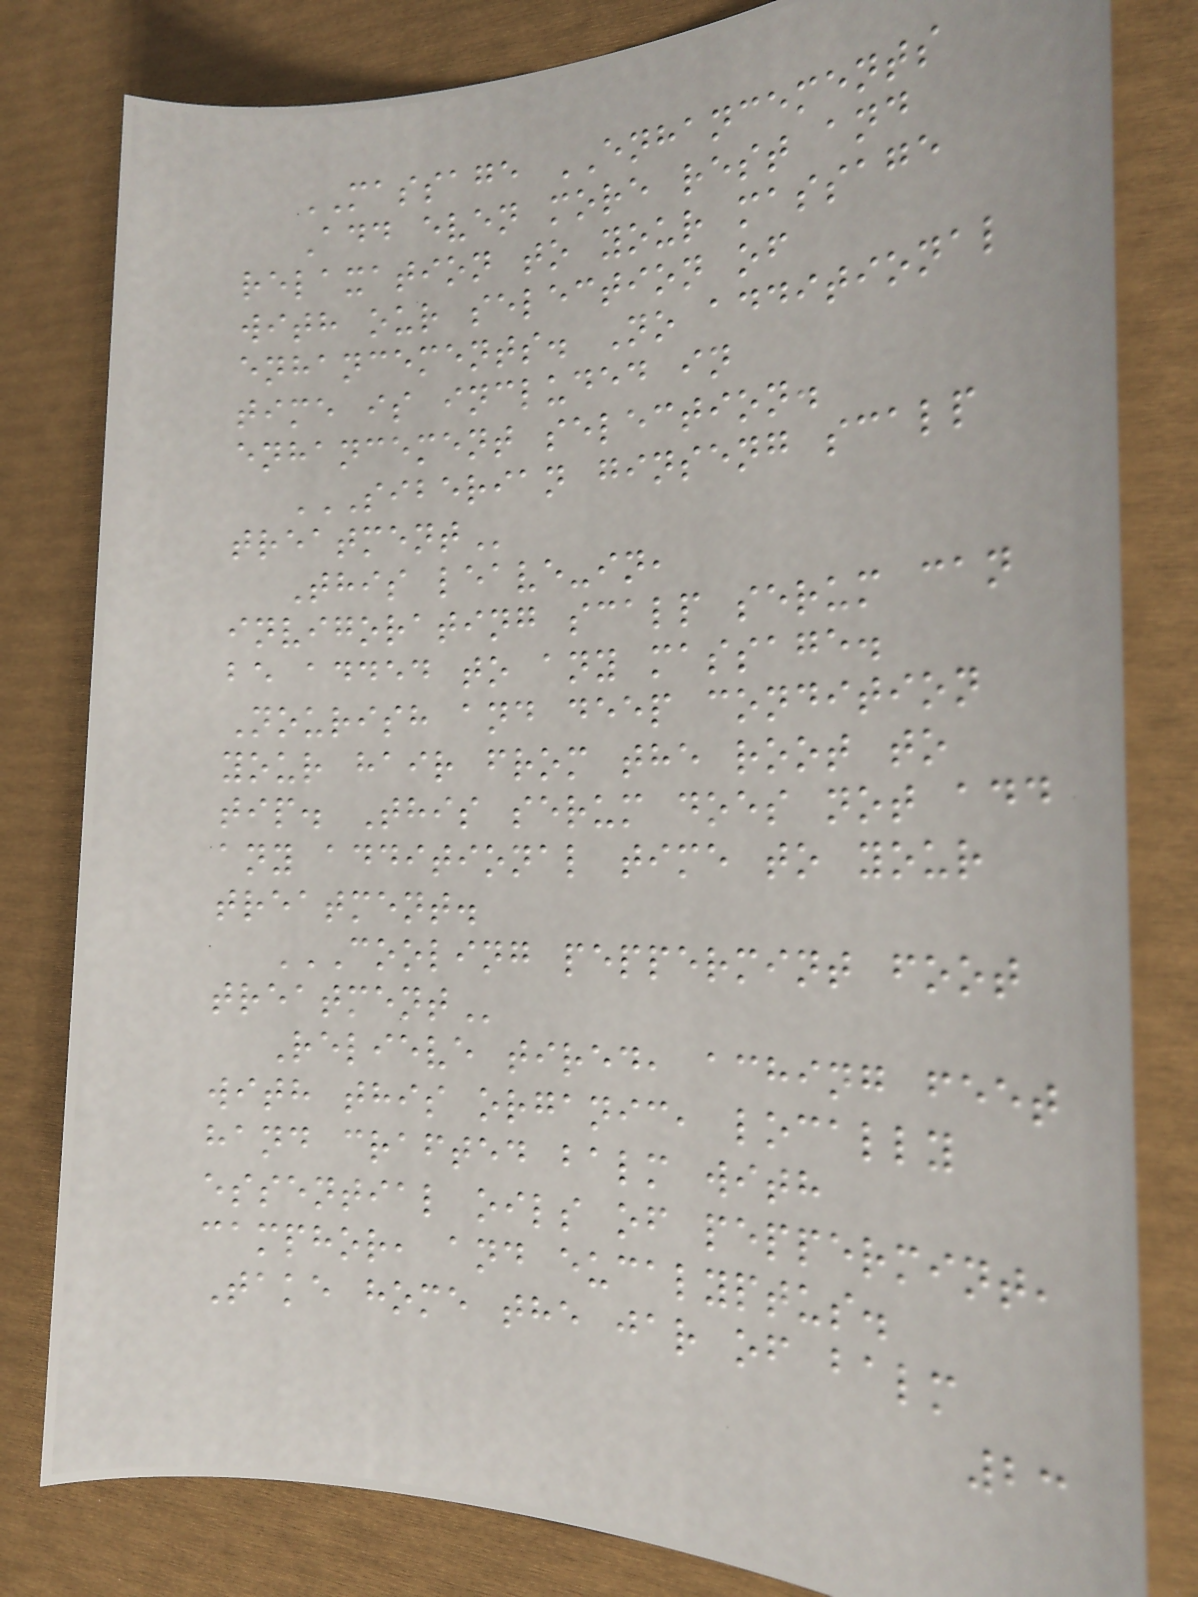MASSAGE ENHANCEMENTS
Add even more rest and
relaxation to your massage
with our selection of
enhancements. No additional
time is included in
enhancement selection.
SIBERIAN GINSENG SCALP
TREATMENT
This leave-in,
invigorating scalp serum can
be added to any massage.
Nourish and deep condition
your hair from the root to
tip. This serum does not add
any additional time to your
treatment.
COOLING PEPPERMINT FOOT
TREATMENT
Relieve tired, aching feet
with this organic, locally
hand crafted balm with
essential oils of peppermint,
camphor, and eucalyptus.
Take home the jar of balm
23
